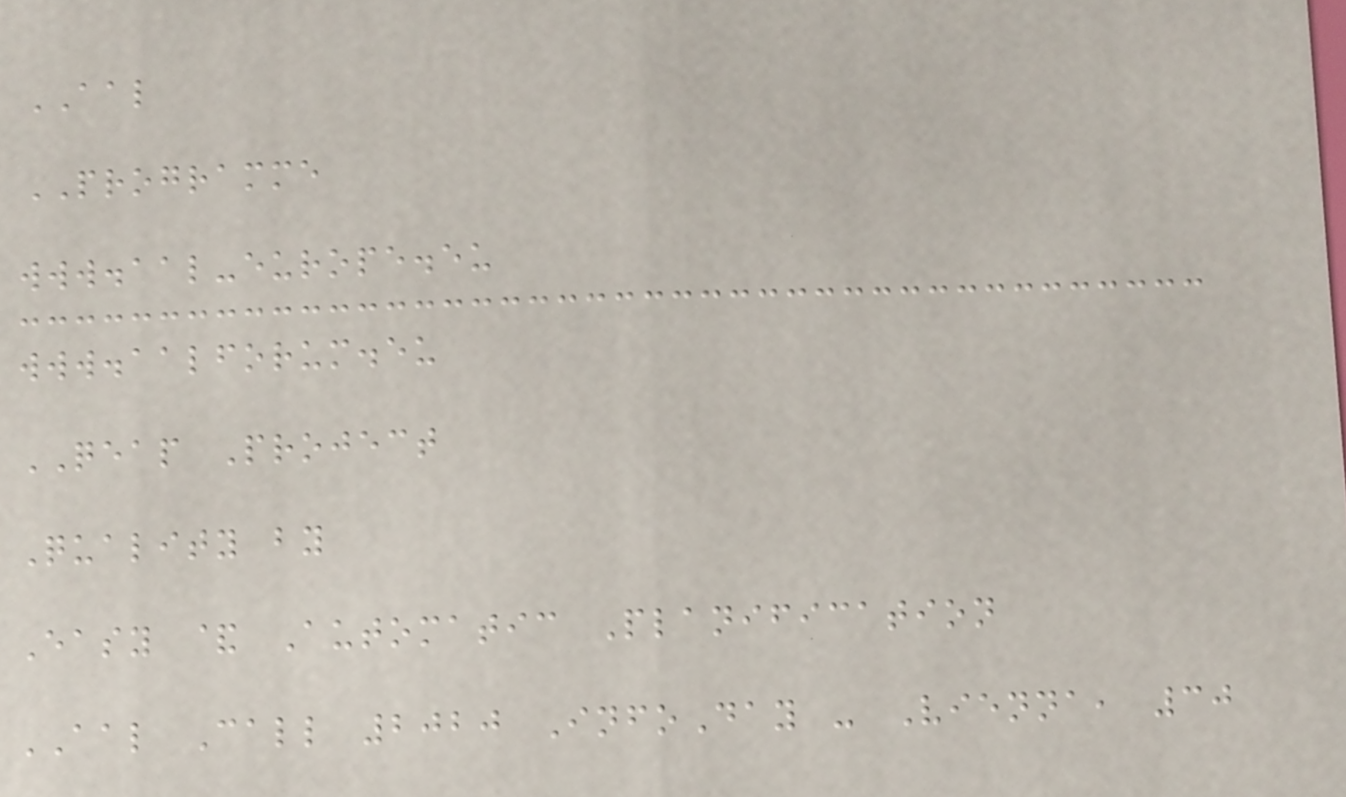AAL
PROGRAMME
www.aal-europe.eu
www.aalforum.eu
QEAP Project
Quality by
Easy & Automatic Planification
AAL Call 2020 InfoDay - Vienna, 30
